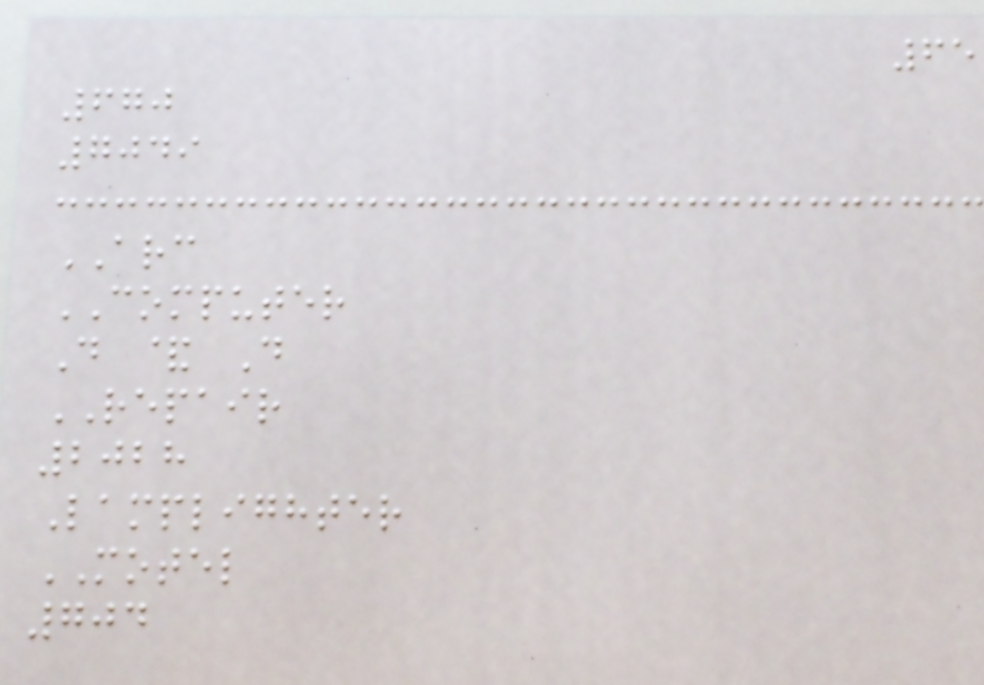65
670
7049
ARC
COMPUTER
D & D
REPAIR
2028
Lamplighter
MOTEL
704
